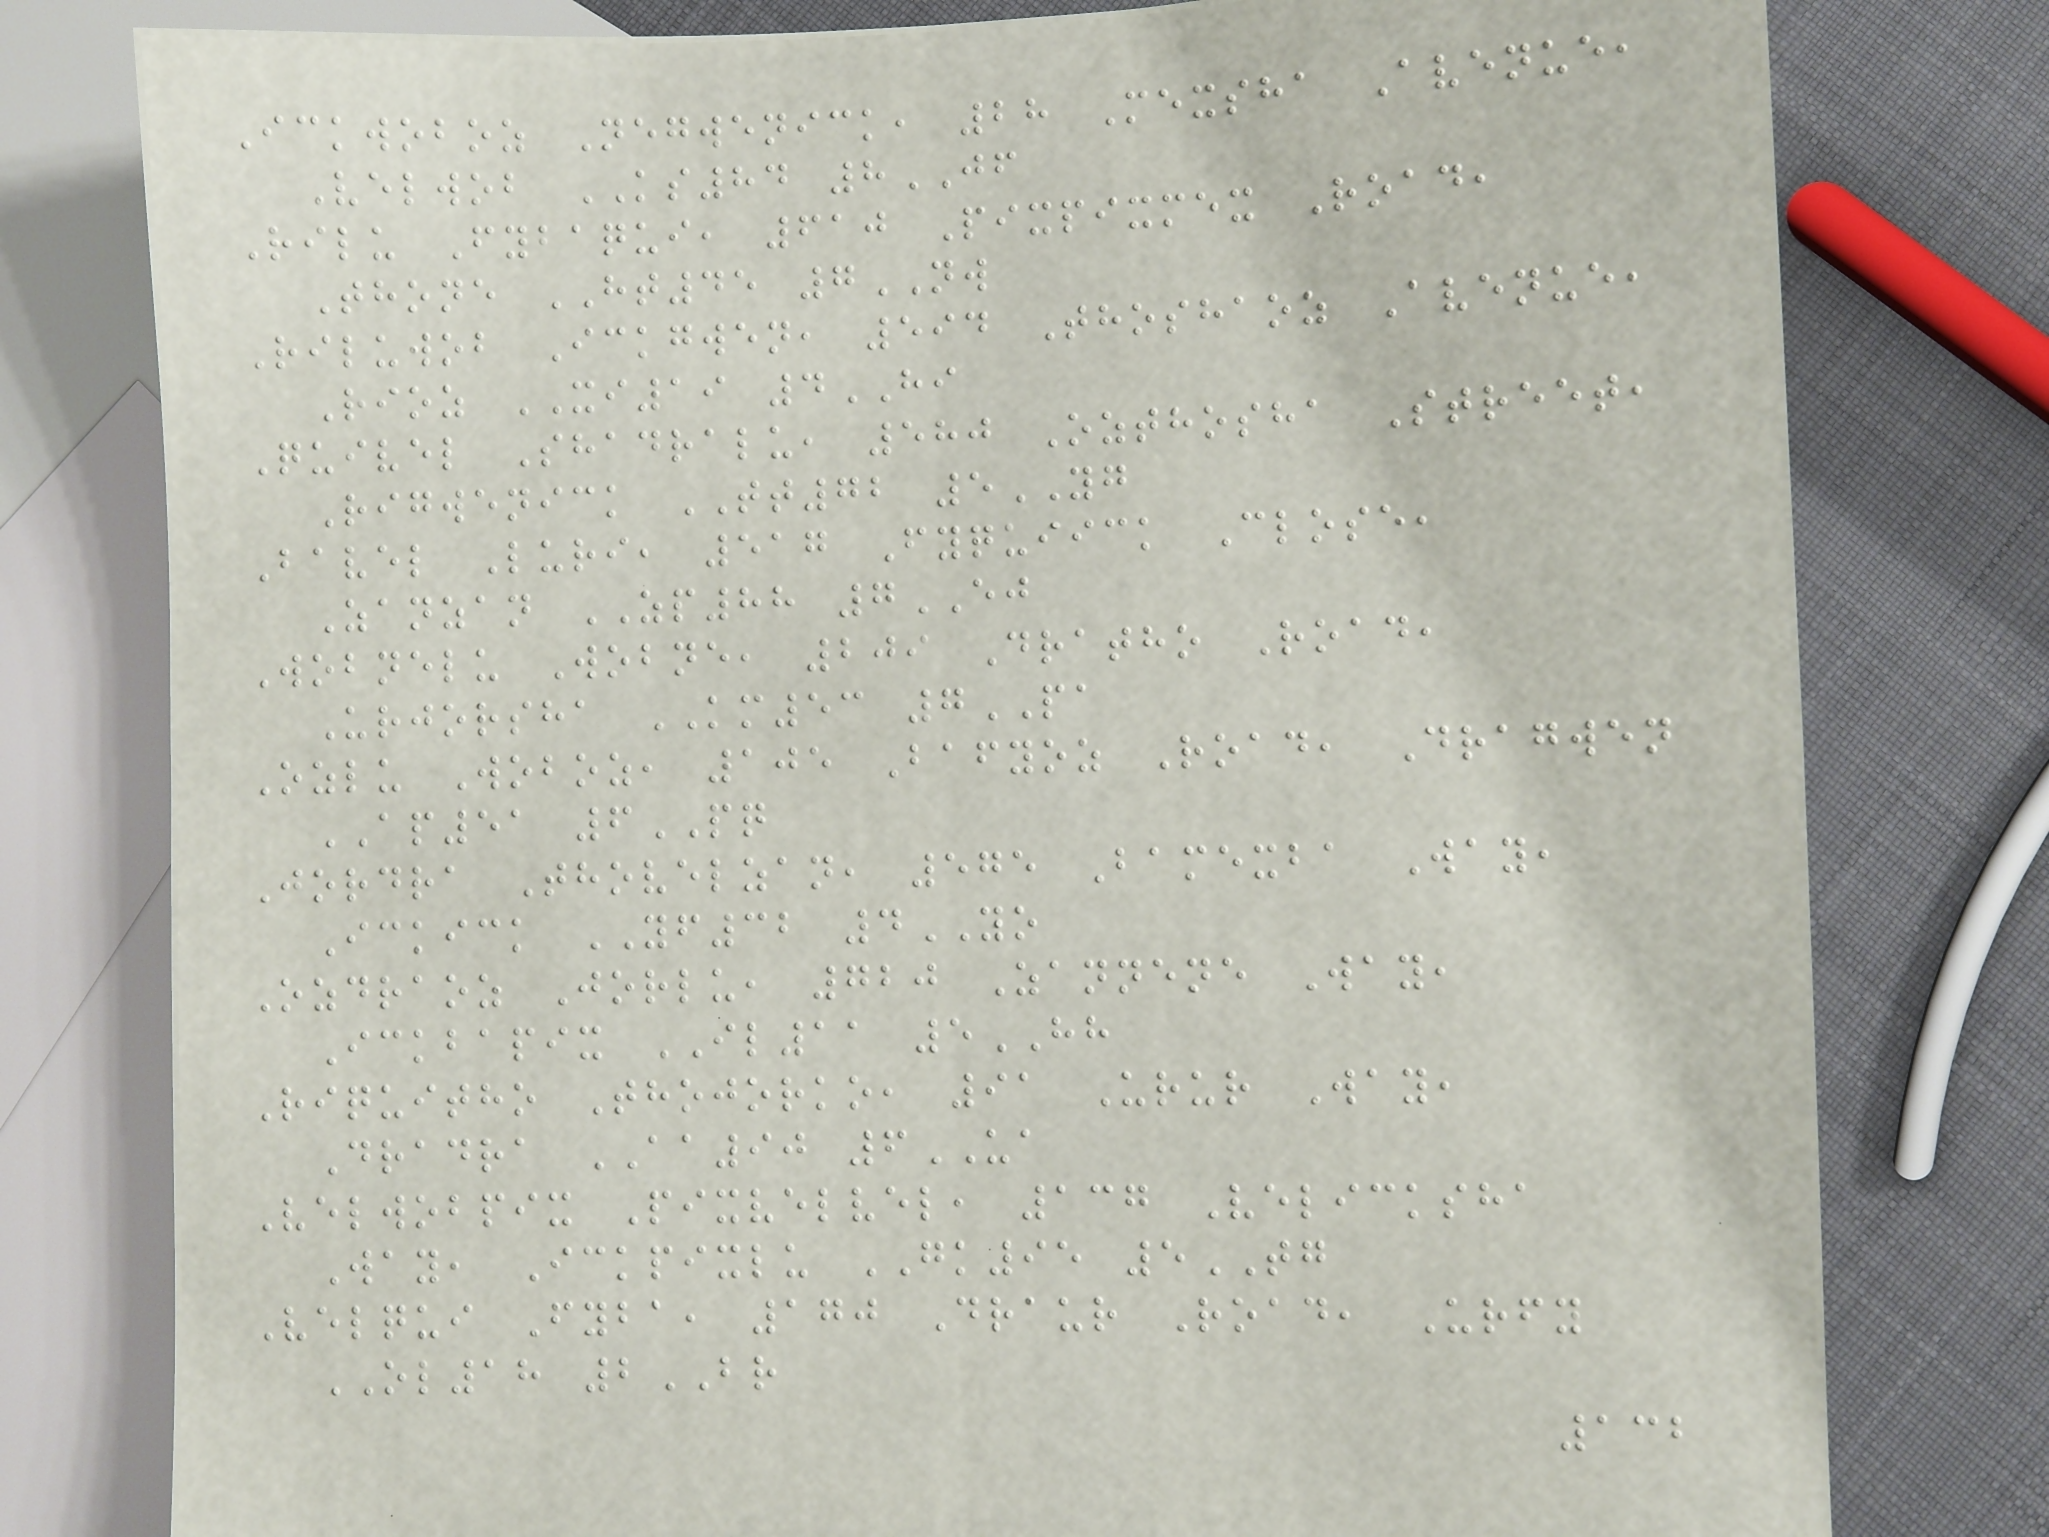Ickwoboz Negwenick, 28 Mexsha Avenue,
Velwob KS84 8JF
Rilu Fybaqui, 610 Pixpixmex Road,
Thone HT45 7NW
Riluwob Ickgwen, 594 Thoshaoz Avenue,
Rioz XI19 4HI
Quivel Shadralu, 580 Ozthosha Street,
Rigwenick TT72 5YG
Bavel Luri, 517 Fyquiick Close,
Zanzan ZP88 7EJ
Wobnelu Wobne, 209 Dratho Road,
Urjorsha KM53 7PA
Ozlu Woboz, 105 Bafyoz Road, Dragwen
AP51 6PQ
Jordra Thovelzan, 575 Bamexba Way,
Ickick YF32 4YO
Ozdraoz Jorlu, 720 Zannene Way,
Ickbapix IL11 5HH
Riquitho Thojorko, 91 Urur Way,
Dradra AA90 6UA
Velwobpix Pixvelvel, 137 Velicksha
Way, Ickpixlu GK95 5TG
Velqui Fyba, 170 Draur Road, Urfy
OL18 2BR
132
